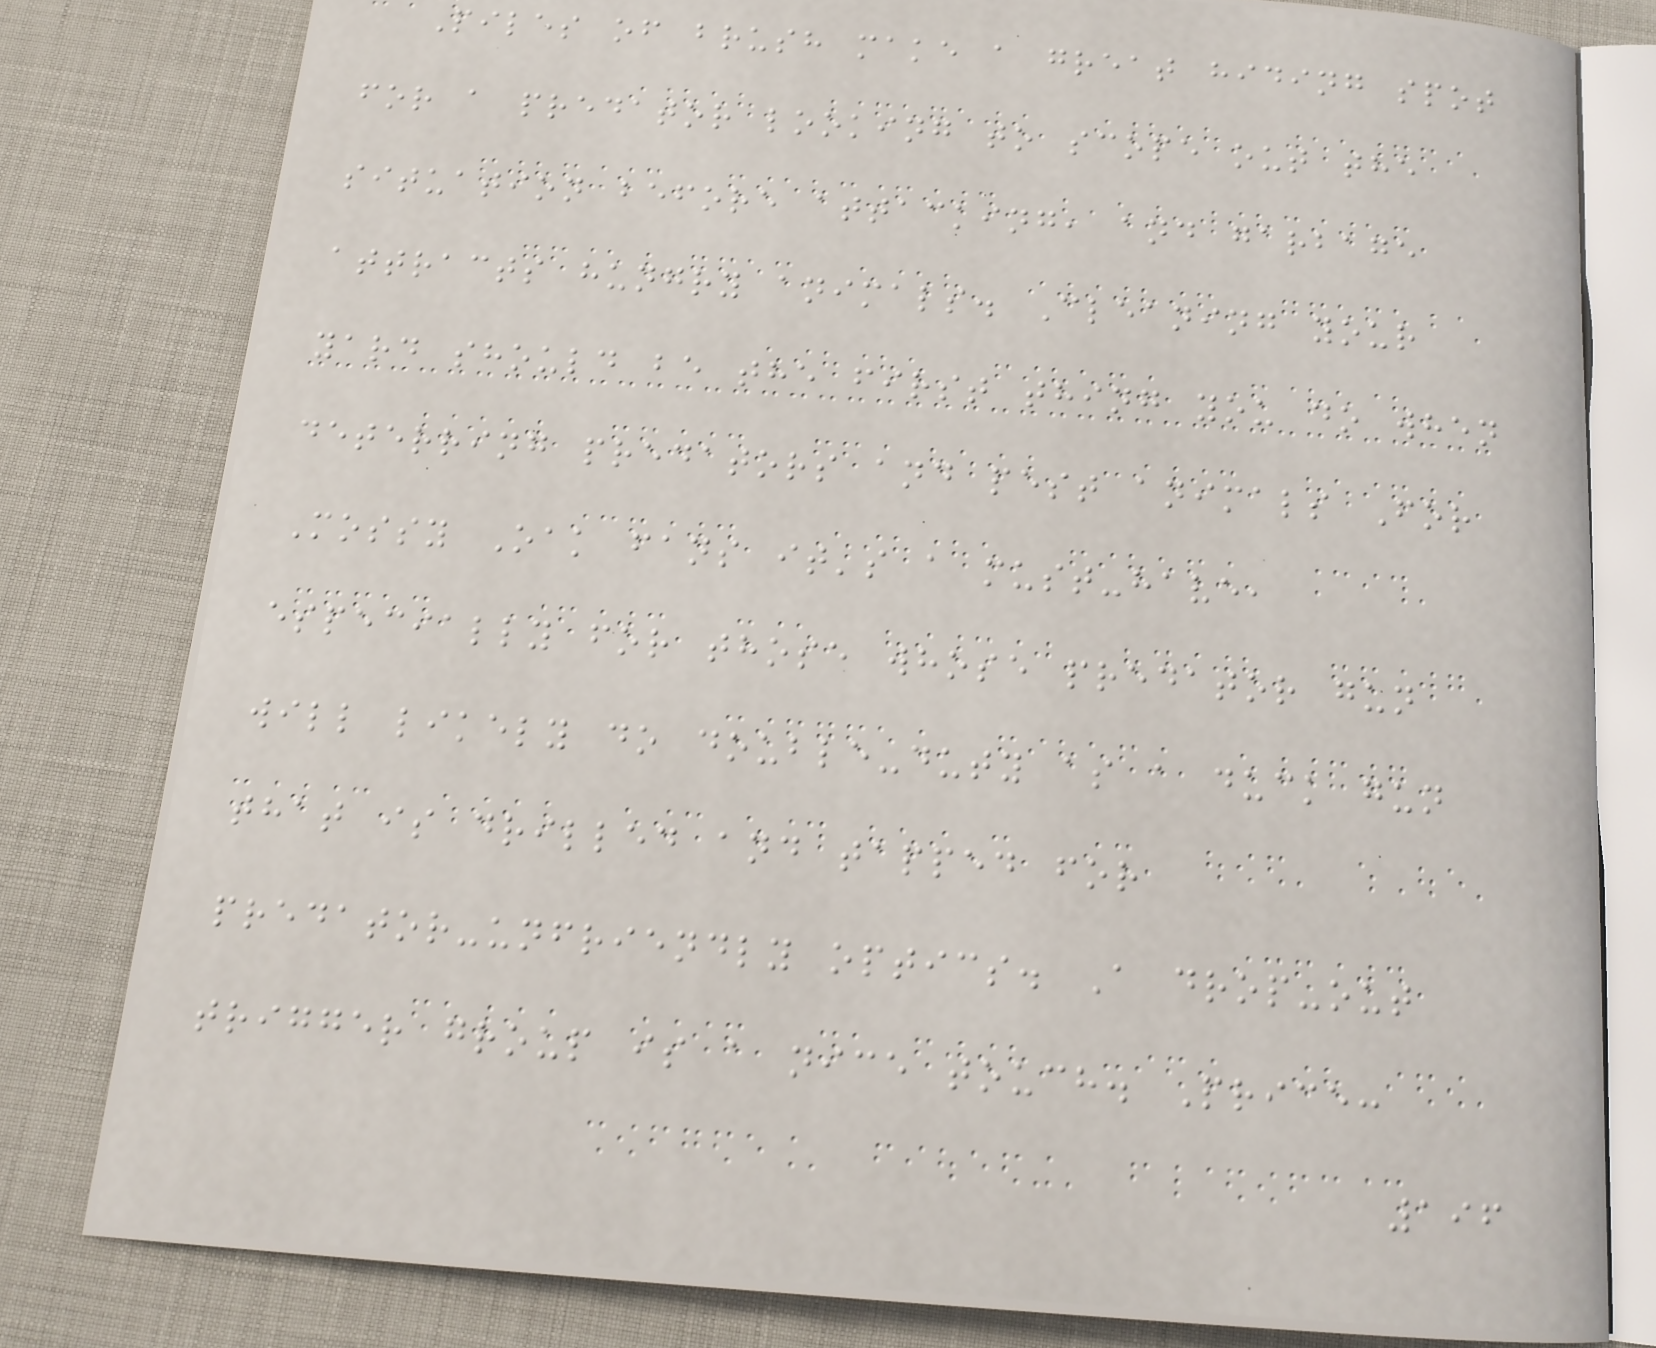Piles of brush make a great hiding spot
for a predator looking to scope out the
situation before attacking, and garbage
attracts hungry animals. Cleaning your
yard should be the first thing you do when
deterring predators and pest animals For
Mossy Oak fans it's a must-have,
especially for those whose predator gun
will likely do double-duty as a duck gun
that is drilled and tapped for
predator-unfriendly optics. A drop-out
trigger group is a nice touch. Price:
196
